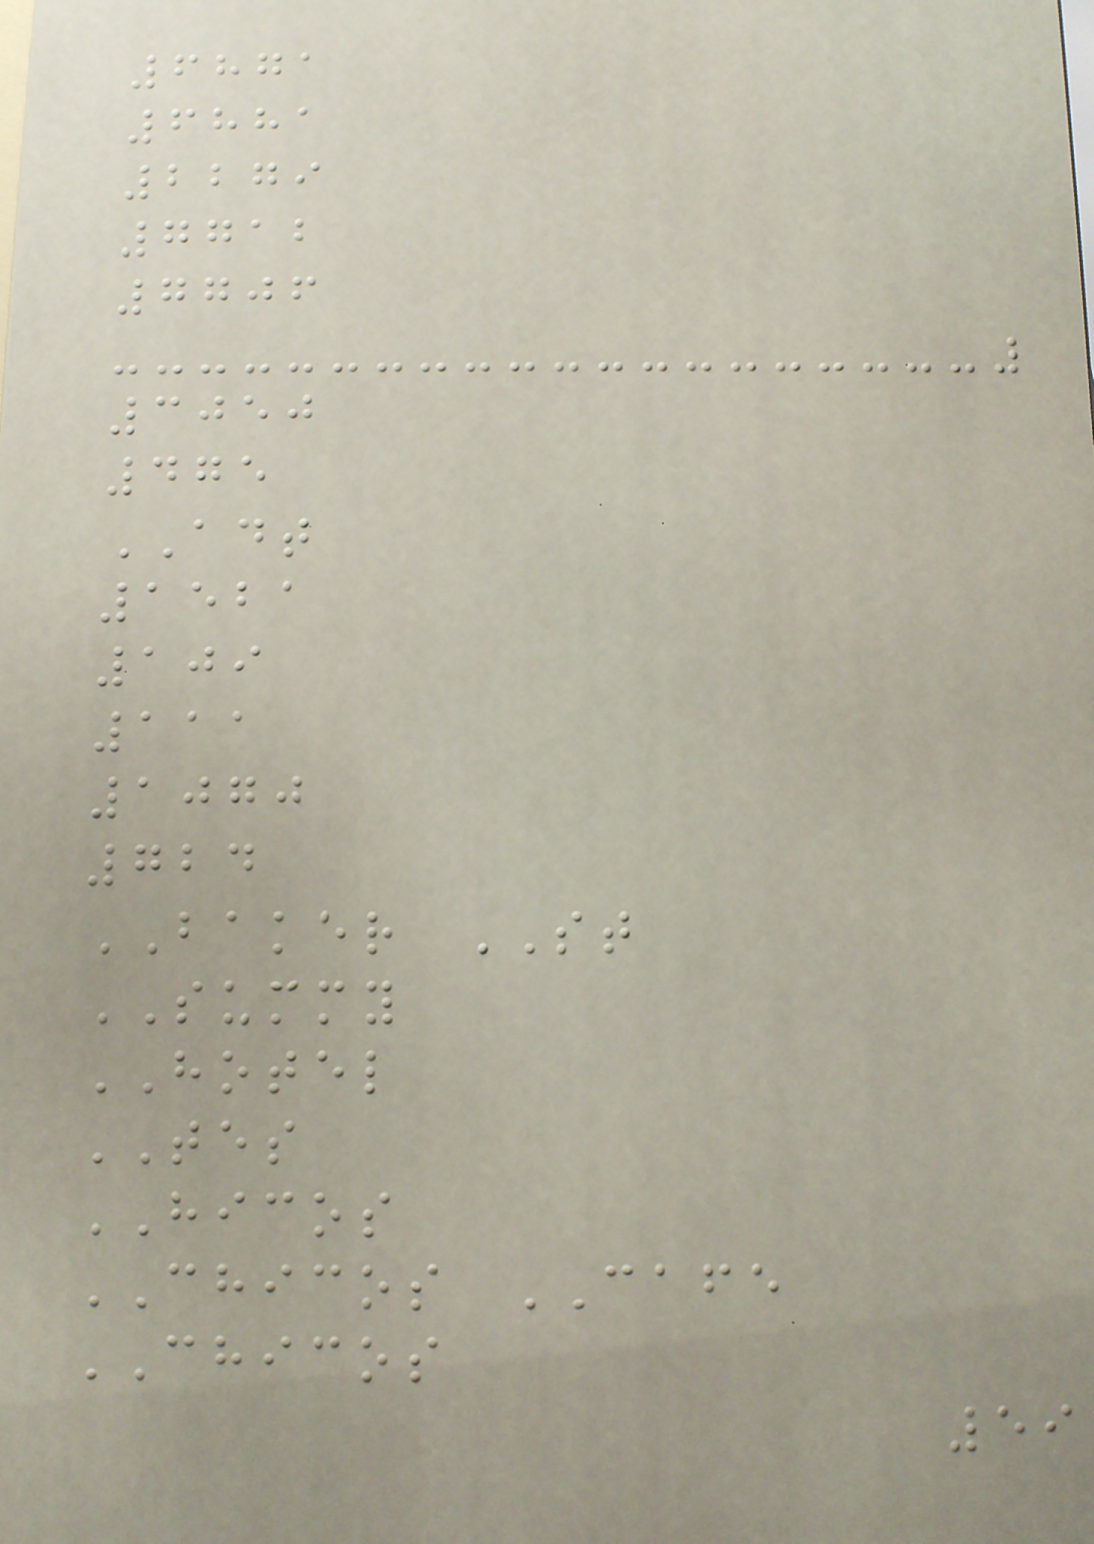6871
6881
2279
7712
7706
3050
475
ADT
1521
109
111
1070
724
BAKER ST
SUMMY
HOTEL
TES
HICOS
CHICOS CAFE
CHICOS
59
